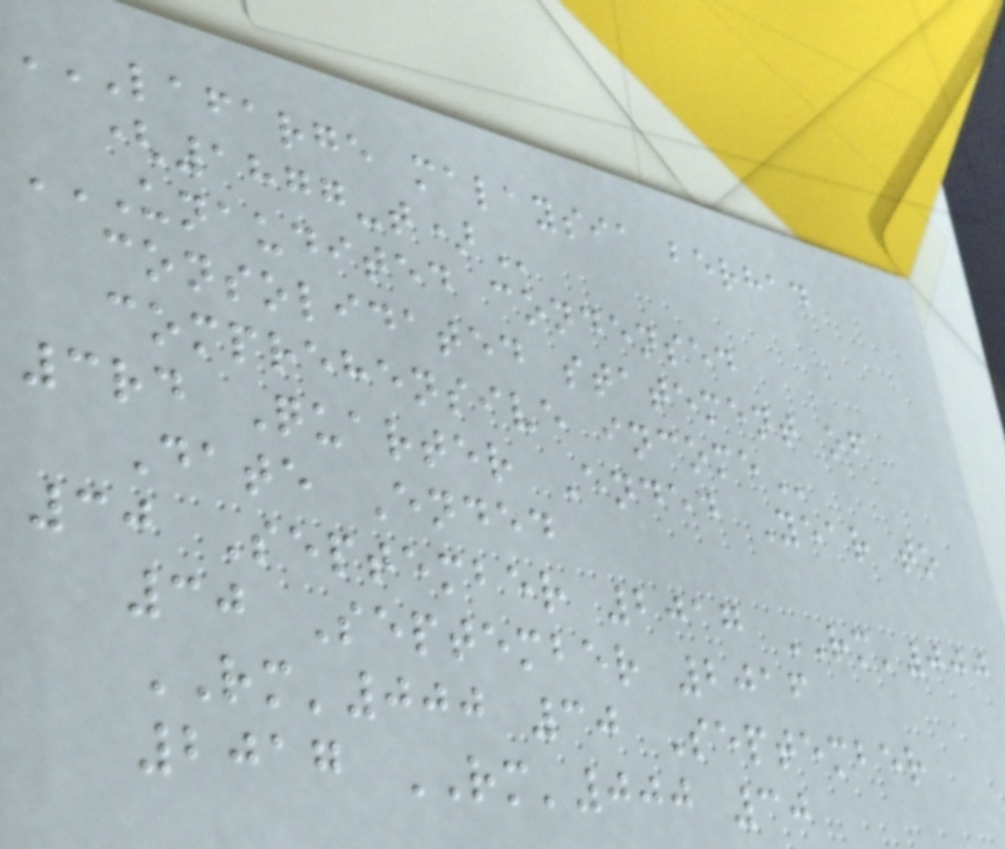LAFARGE MALAYSIA BERHAD
(1877-T)
UNAUDITED CONDENSED
CONSOLIDATED STATEMENT OF
COMPREHENSIVE INCOME
3rd Quarter Ended Year to
Date Ended
30 September 2017 RM'000
30 September 2016
RM'000 30 September
2017 RM'000 30
